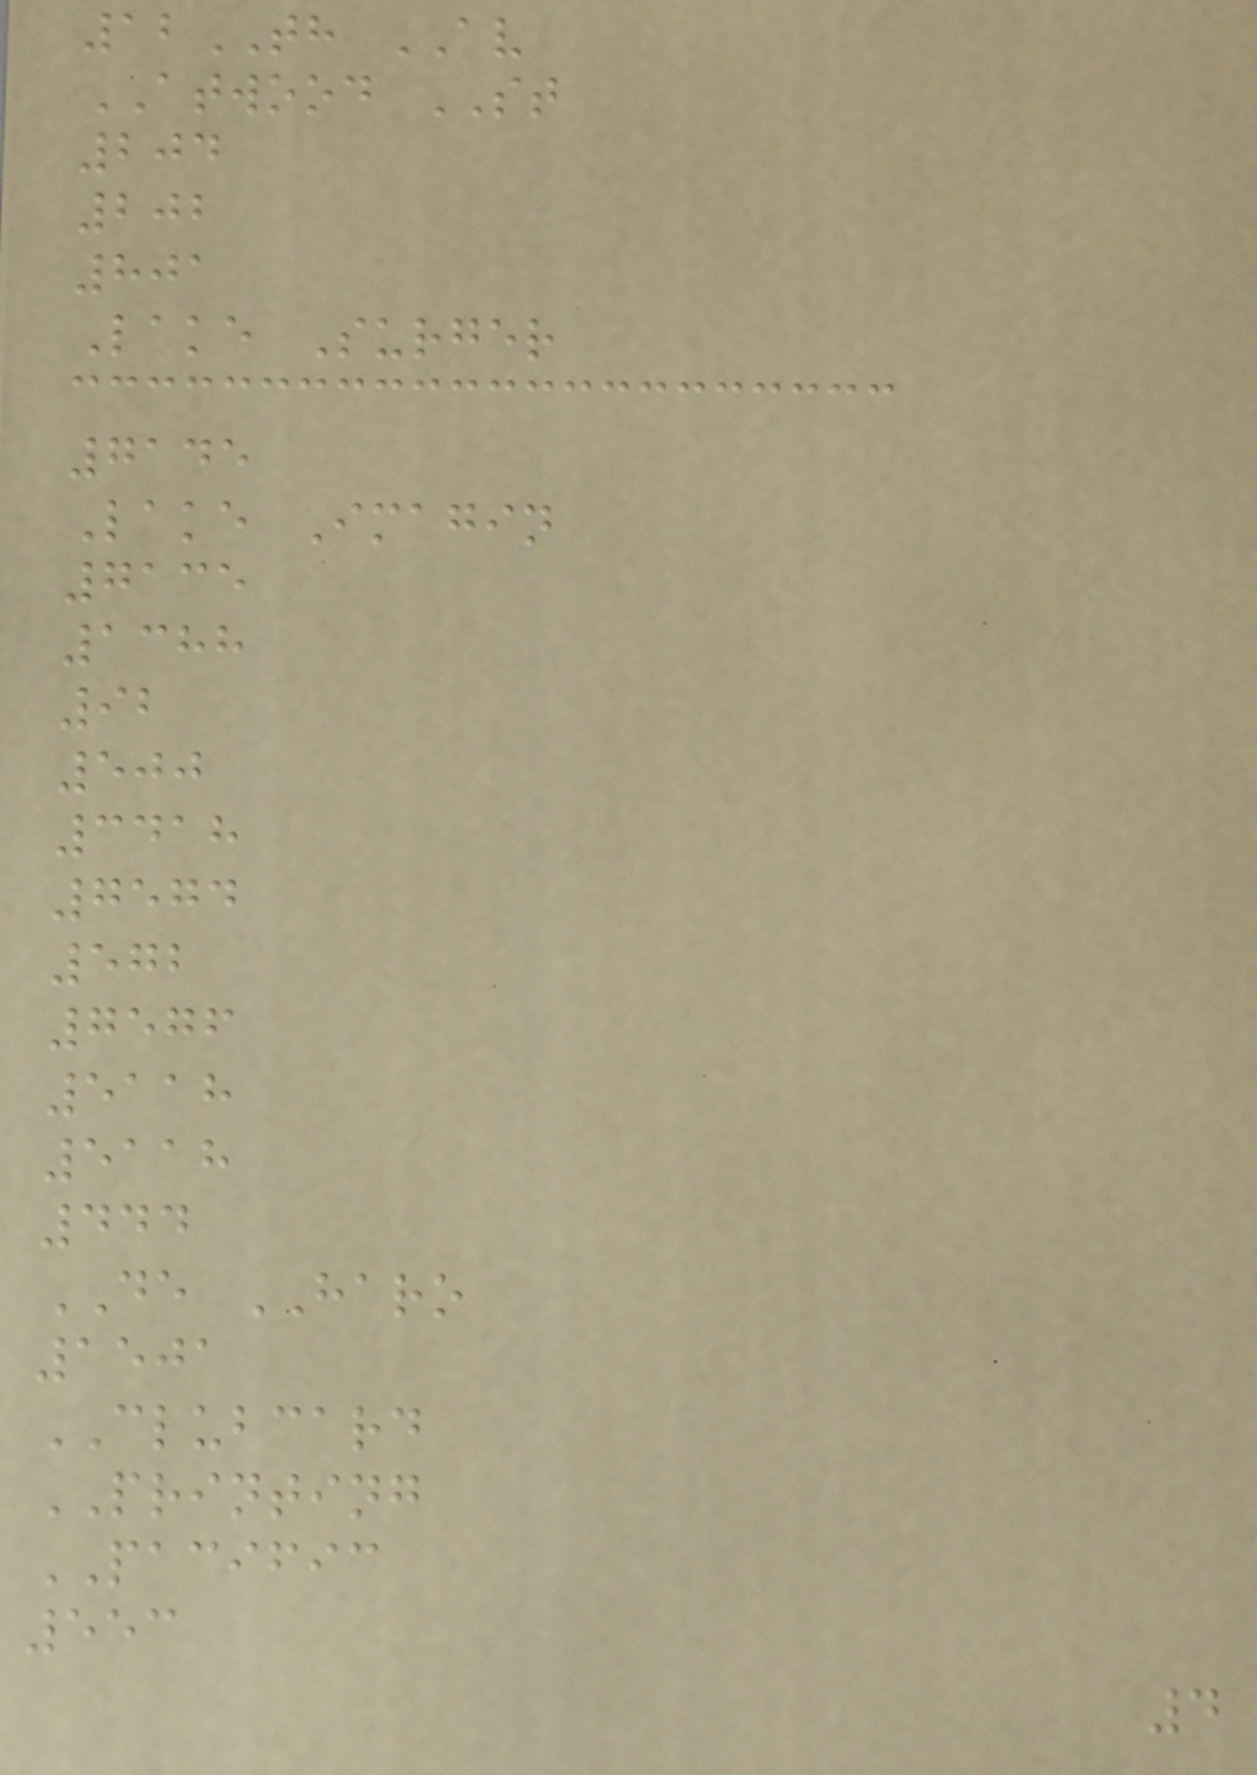12TH AV
ATWOOD ST
204
202
801
Lake Surger
7145
Lake Imagin
7135
1388
92
500
3418
7574
572
7576
5118
5118
444
DE HARO
1501
CLUBCARD
PRINTING
PACIFIC
553
4
